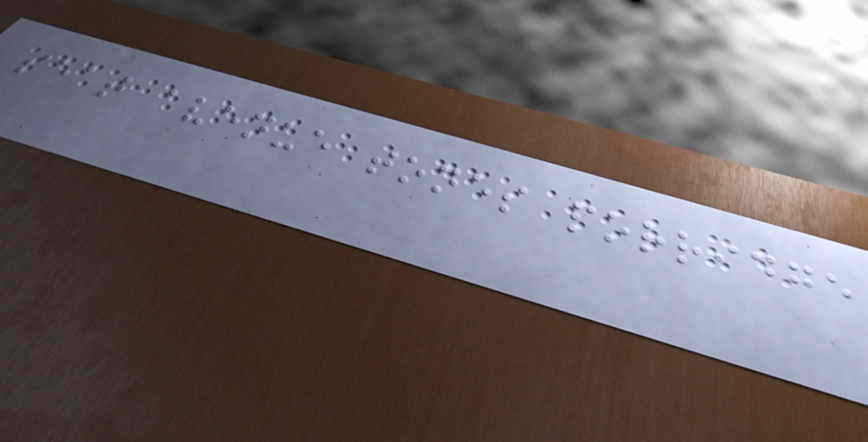seat avenue tones porridge
